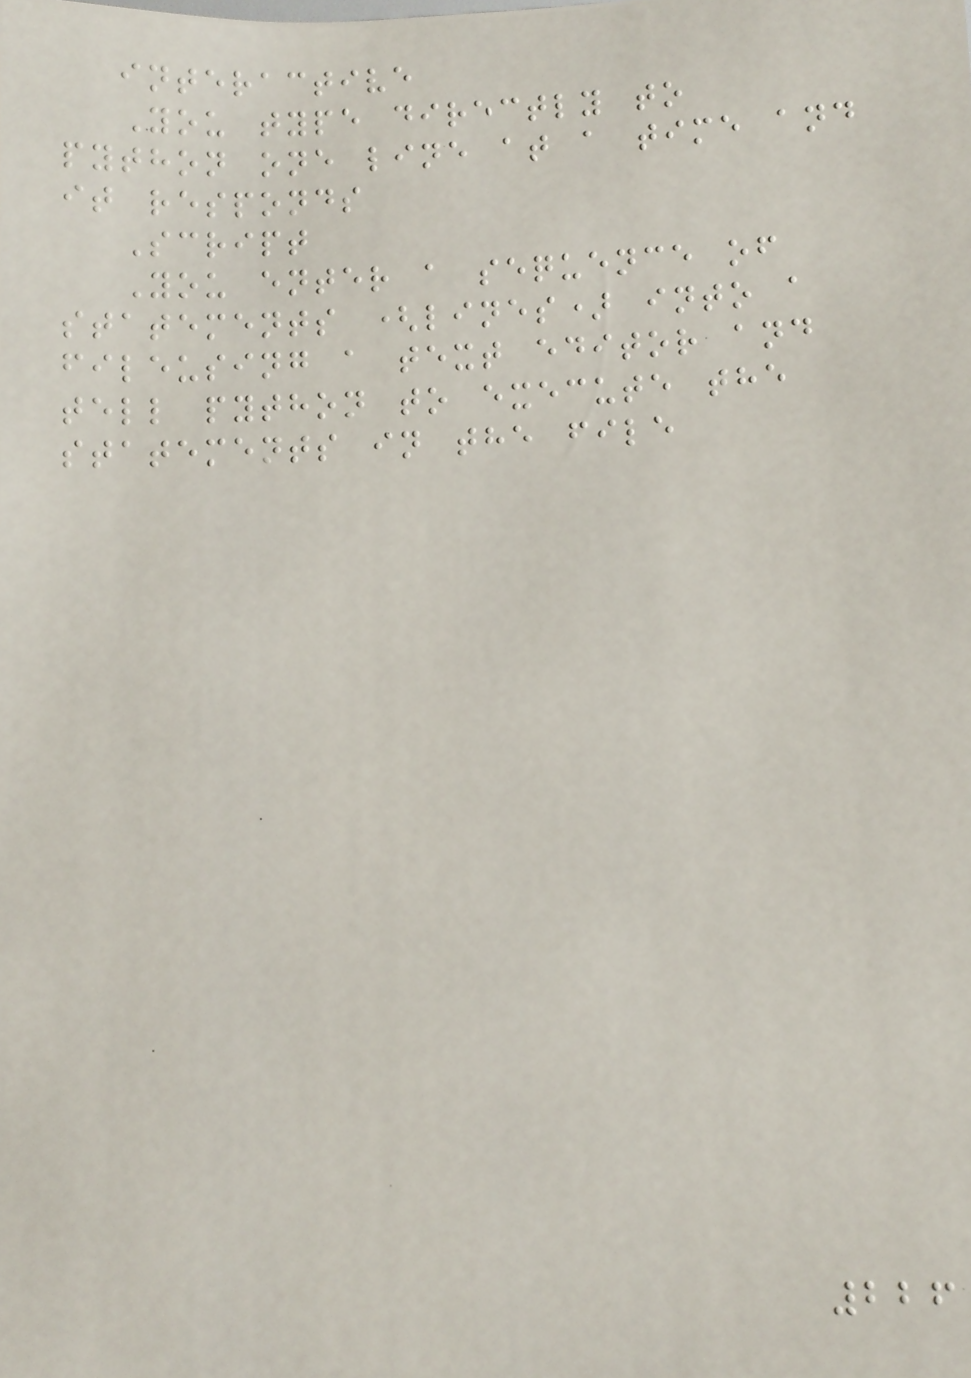interactive
You type directly to
python one line at a time and
it responds
Script
You enter a sequence of
statements (lines) into a
fileusing a text editor and
tell python to execute the
statements in the file
226
